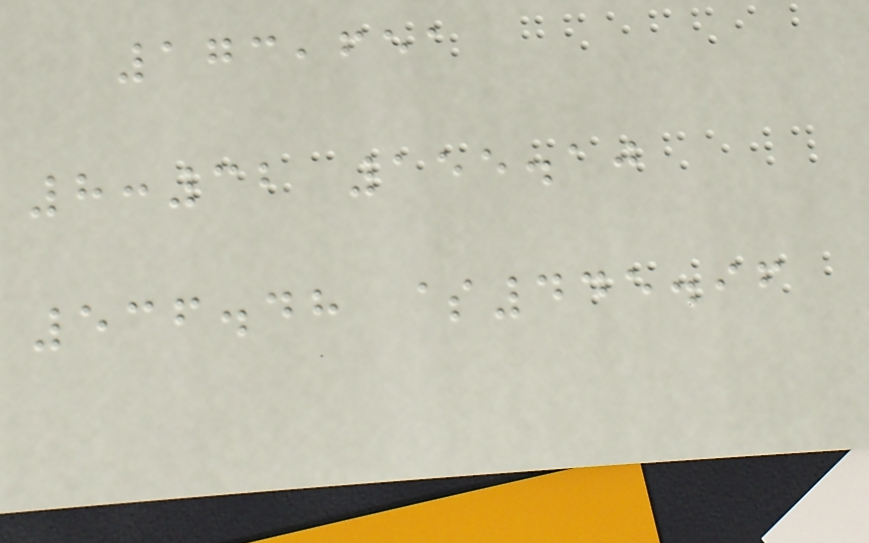173,651
8:32 155.10
536.48 $445.96
